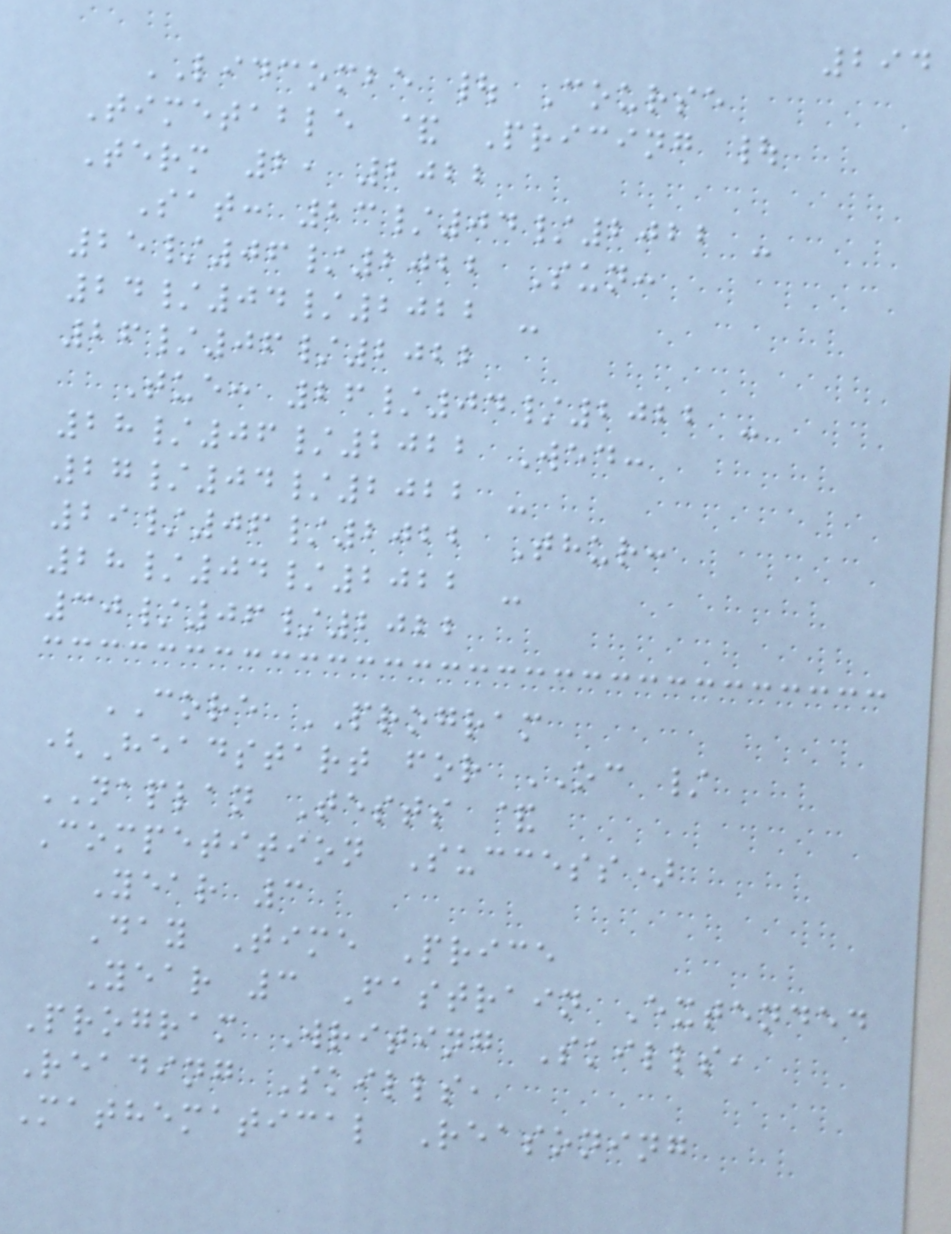294
LIDCOMBE | Course
Timetable & Pricing |
Term 2, 2022
Sat: 23/04/2022 -
25/06/2022 Sun:
24/04/2022 -
26/06/2022
Tue: 26/04/2022 -
28/06/2022 Wed:
27/04/2022 -
29/06/2022 Thur:
28/04/2022 -
30/06/2022
CORE PROGRAM
(Headstart for OC /
NAPLAN Tests &
Competition Success)
Year 3
Day Time Price
Year 3 Fastrain Extended
Program Writing Skills,
Reading Skills,
Mathematical Reasoning
